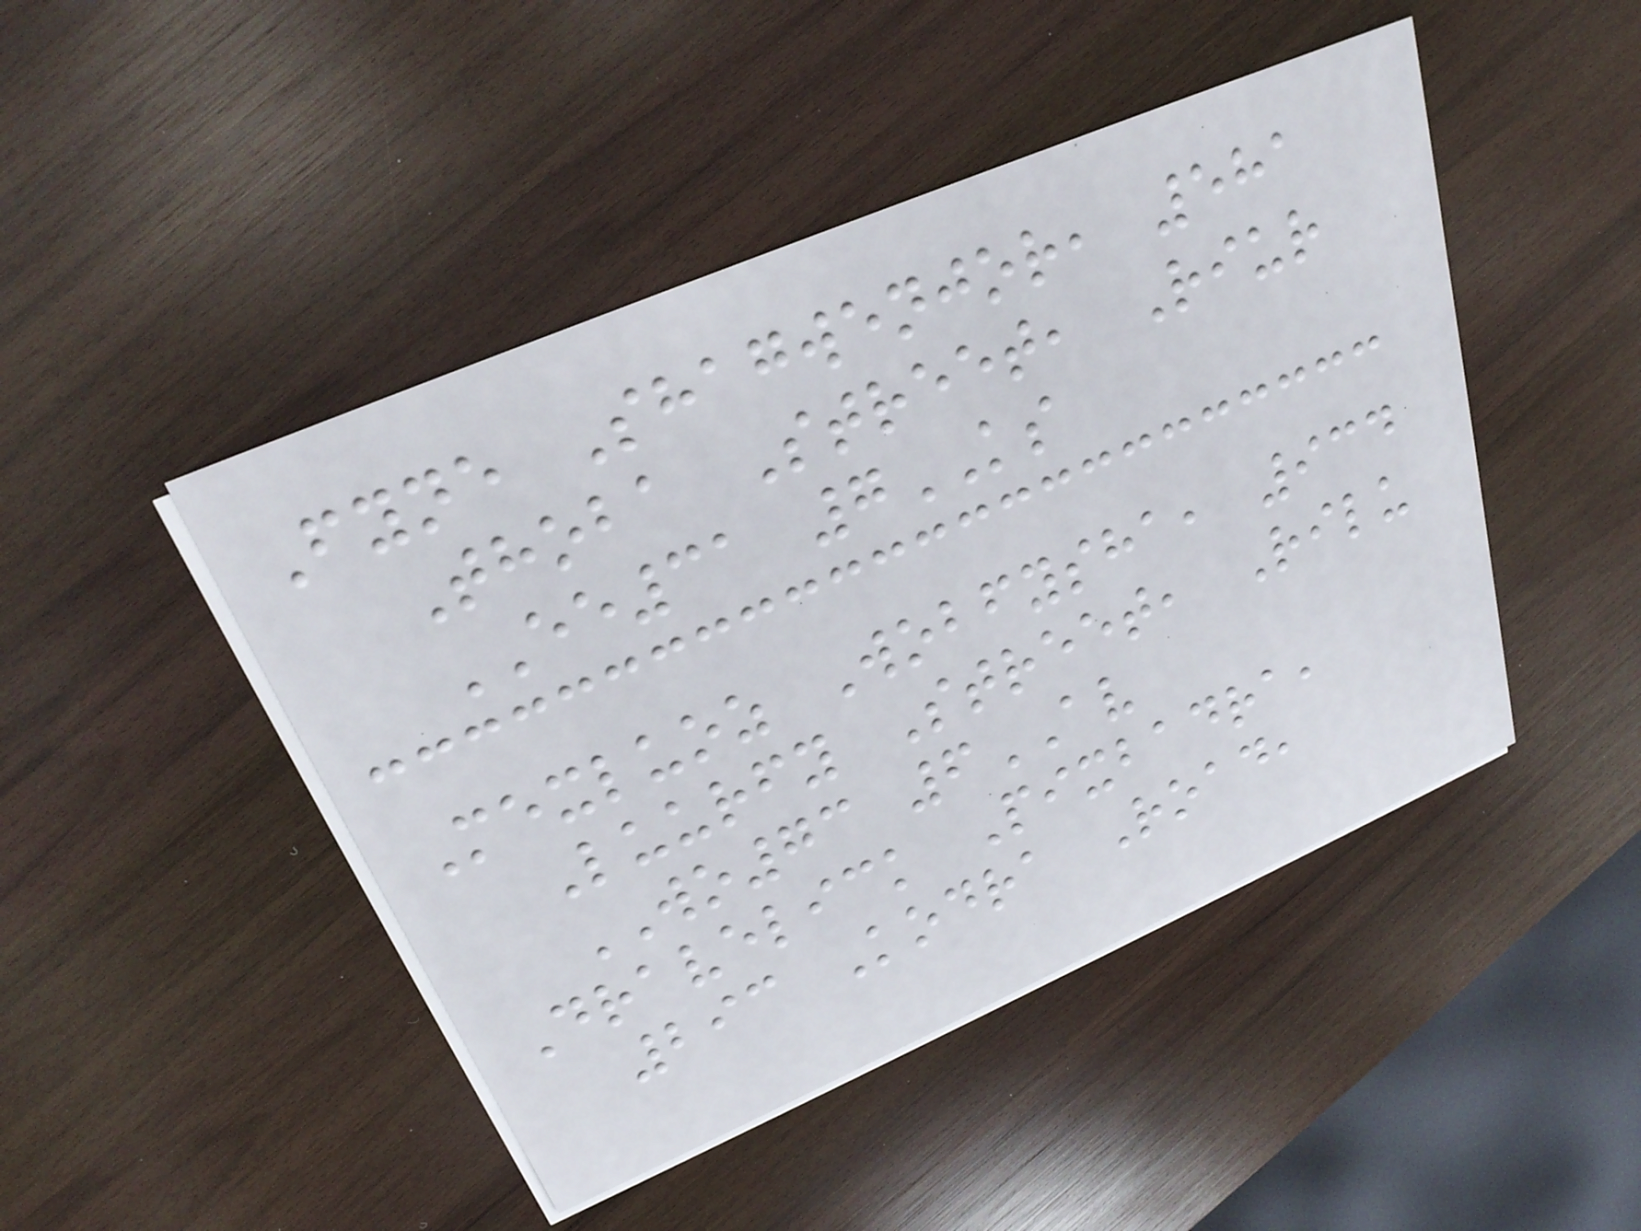Fyne Shagwenjor, 581
Thoba Street, Riur
EE31 7KS
Mexluoz Wobfysha, 934
Luurfy Street, Rilu
WO73 6AV
Dravelick Pixbadra,
293 Kodra Road,
